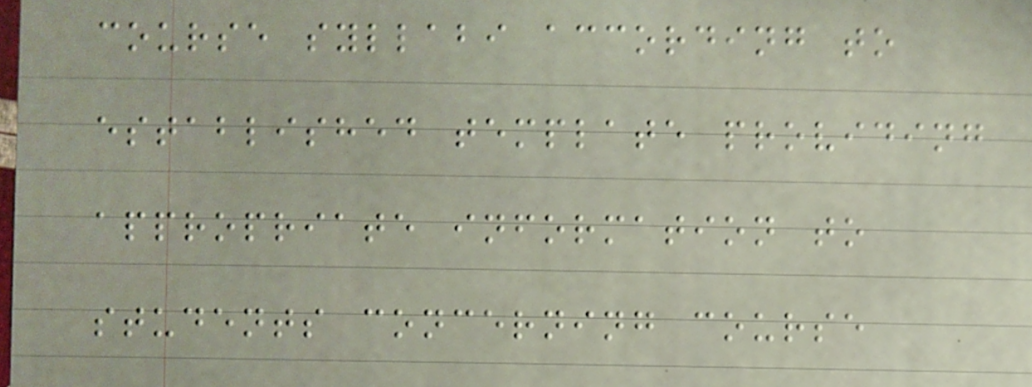course syllabi according to
established template providing
appropriate information to
students concerning course
